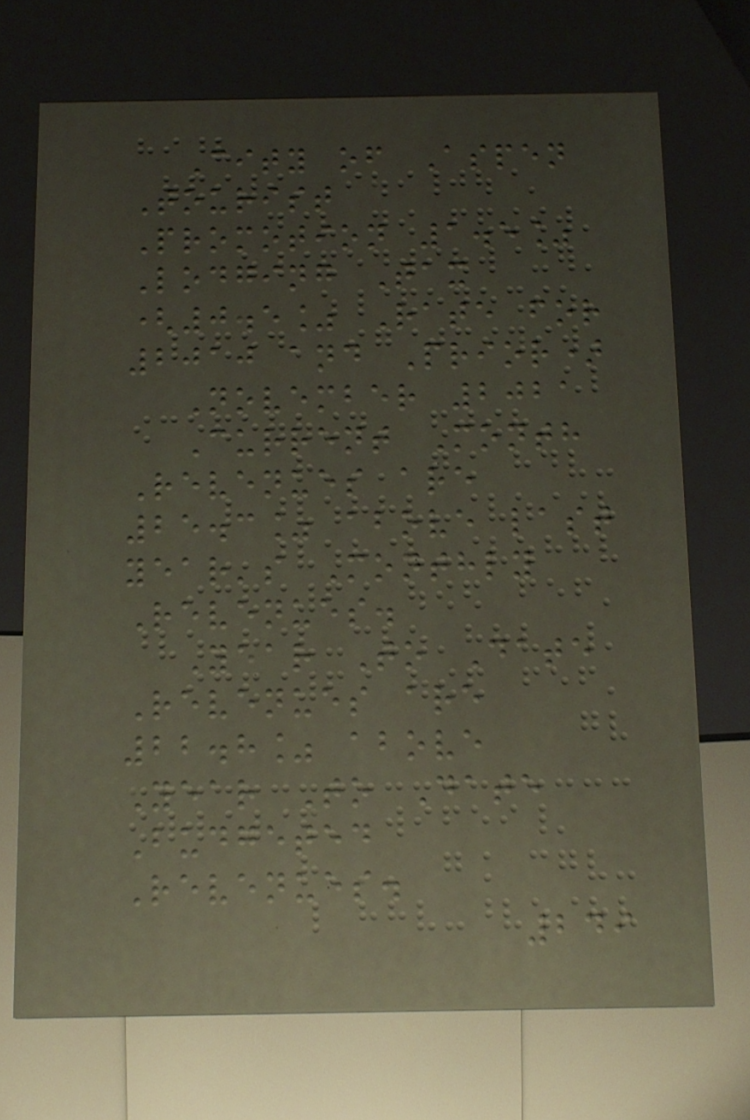City of Aspen
Tourist
Promotion 1.5%
Lodging Tax
(0.5% Rate for
2010 and Prior)
November 2021
Current Month
Revenues are
25.3% above last
year's Monthly
Revenues.
Year To Date
Revenues are
22.8% above
Year To Date
Budgeted
Revenues.
249
